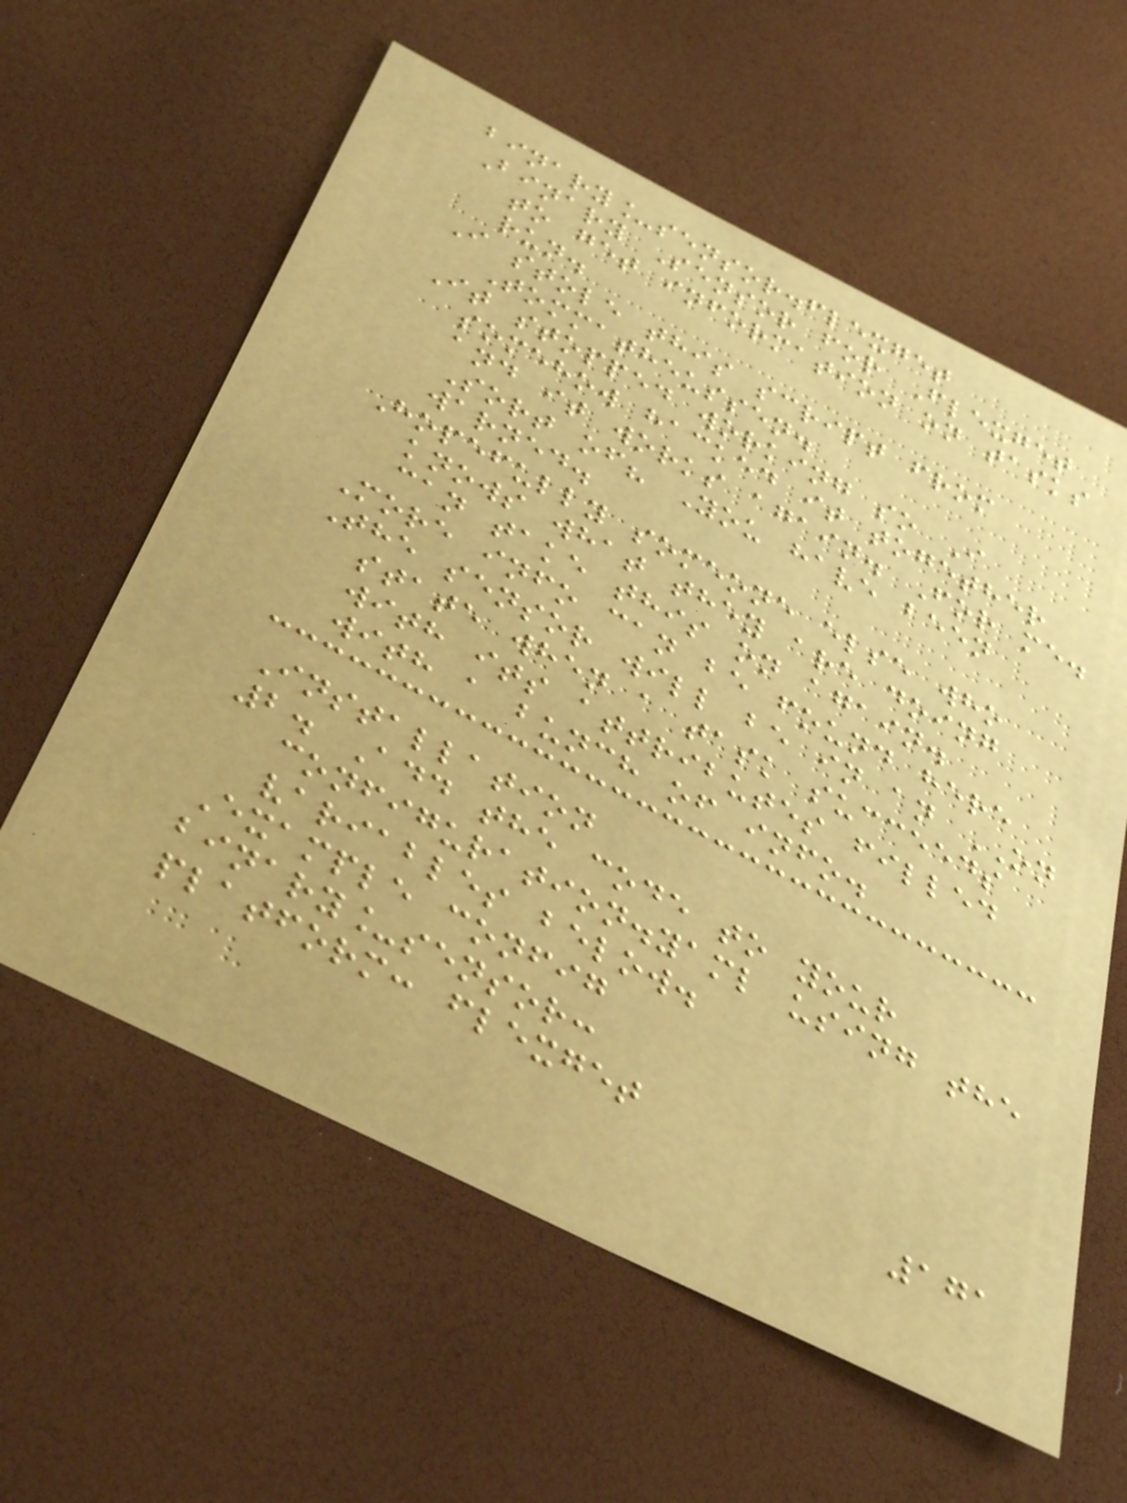binary_sensor.flexget
Binary Sensor for Flexget
to get information on tasks
run.
I stole this script from
Tommatheussen.
It stopped working so I
somehow hacked it together
and it works again. For me.
Sort of? You have been
warned.
Hopefully someone else who
knows what they are doing
can take this on again.
More info can be found here
The sensor will be in an ON
state when a task succeeds
with its attributes filled
with a bunch of info.
Installation
2. Add the code to your
configuration.yaml using the
variables below.
Example config
binary_sensor:
platform: flexget
171
